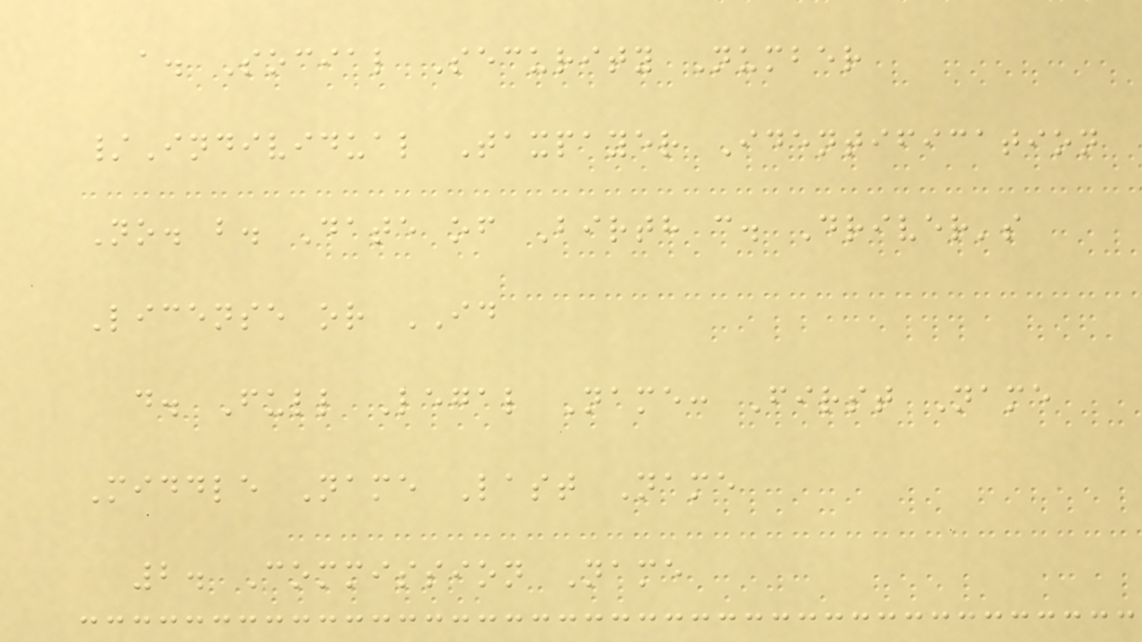a. Social Security Number
/Individual Taxpayer Identification
No. b. Date of Birth c. Driver's
License or ID
d. Full Legal Name: First Name
Middle Name Last Name
2. Commission Name
